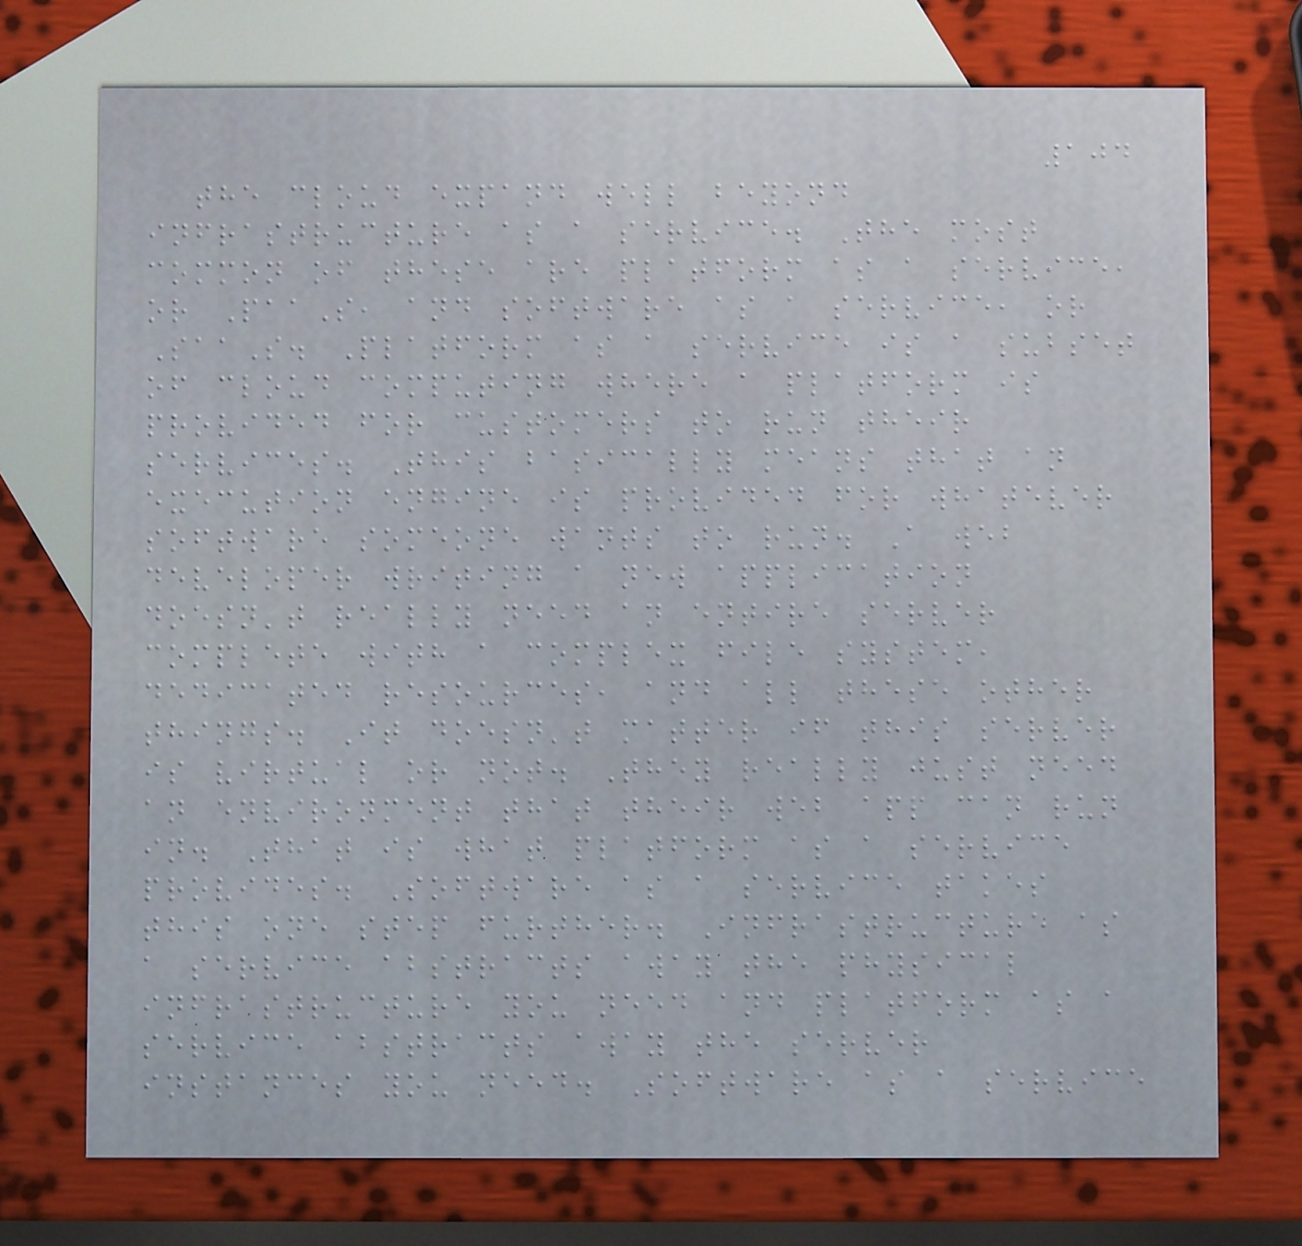104
the cloud expand well beyond
infrastructure as a service. The most
common of these are platform as a service,
or PaaS, and software as a service, or
SaaS. Platform as a service is a subset
of cloud computing where a platform is
provided for customers to run their
services. This basically means that an
execution engine is provided for whatever
software someone wants to run. A web
developer writing a new application
doesn't really need an entire server
complete with a complex file system,
dedicated resources, and all these other
things. It doesn't matter if this server
is virtual or not. They really just need
an environment that their web app can run
in. That is what platform as a service
provides. Software as a service takes
this one step further. Infrastructure as
a service abstracts away the physical
infrastructure you need and platform as a
service abstracts away the server
instances you need. Software as a service
